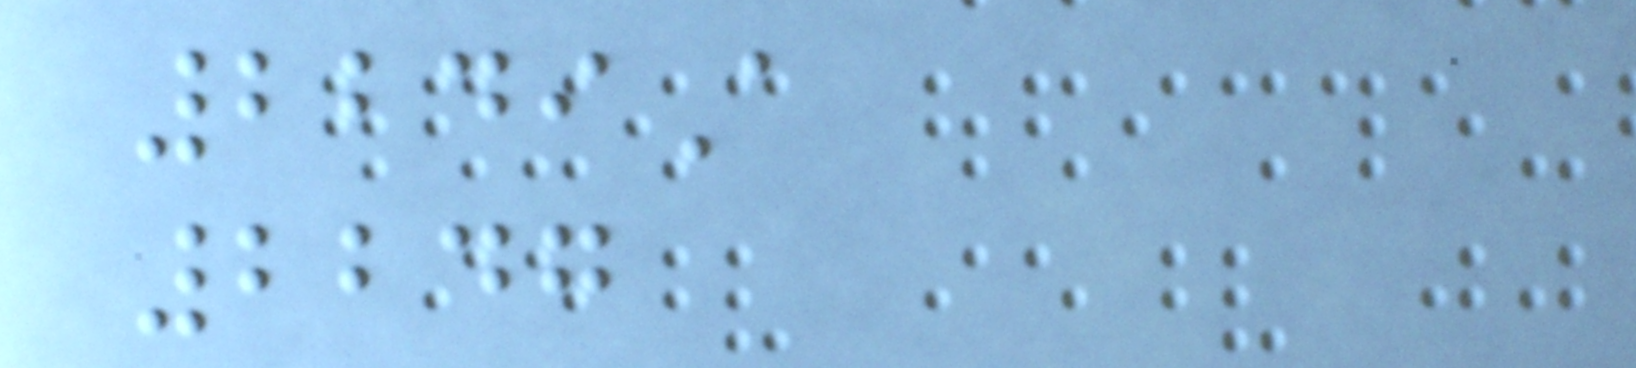2249A
2247
